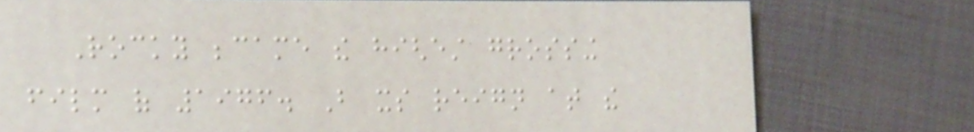Rocky became the highest grossing
film of 1976. But its reign at the
